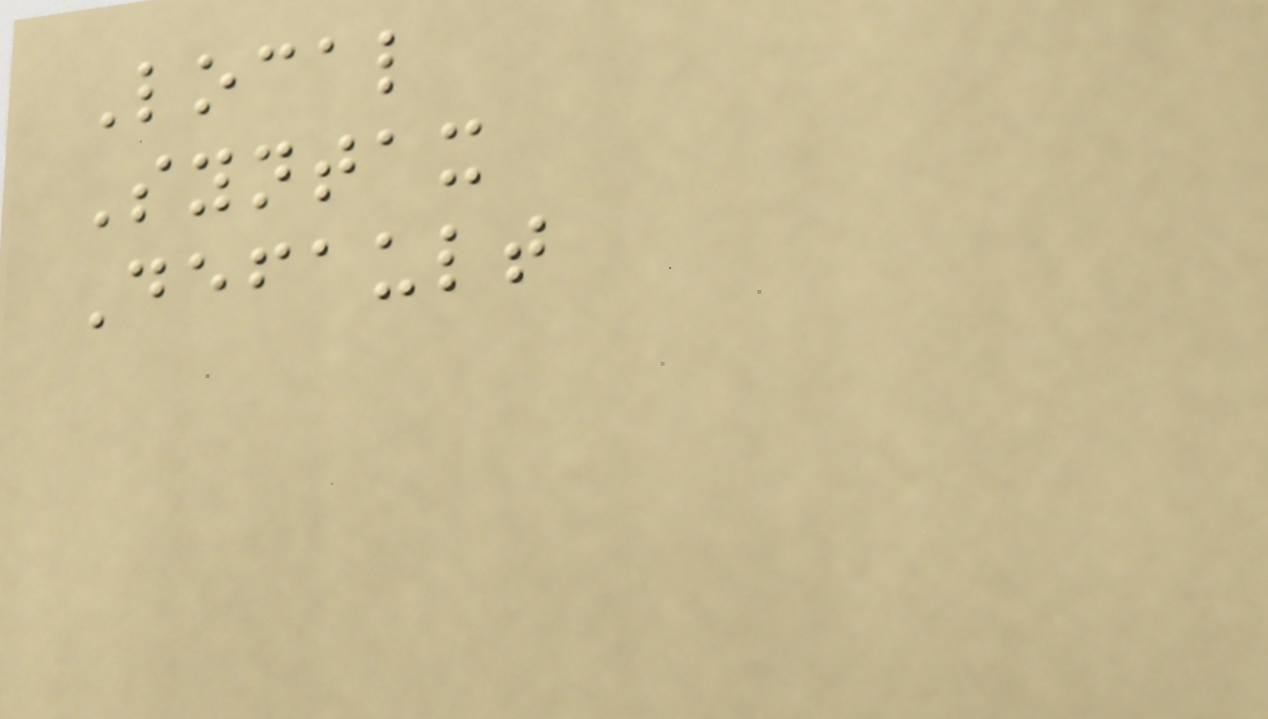Local
Syntax
Default
